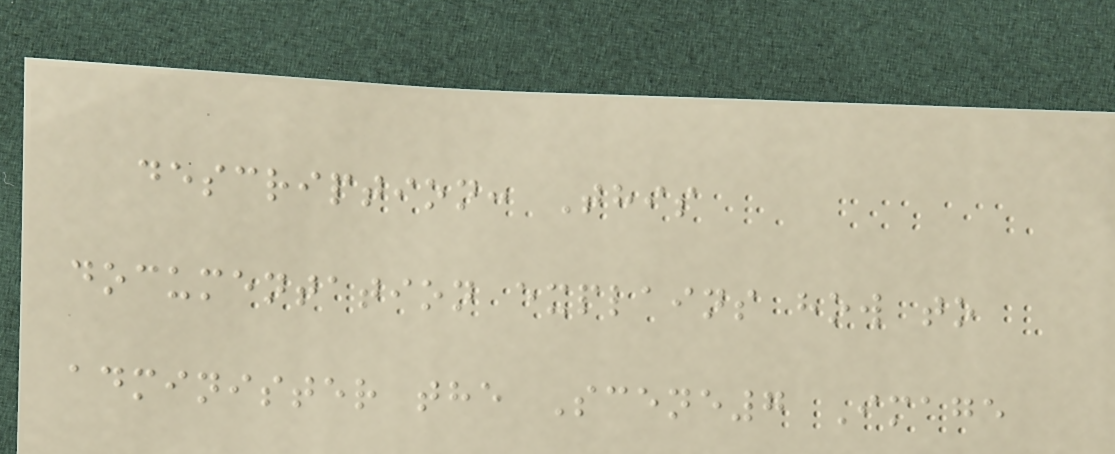description: This
documentation explains how to
administer the Scene7 Image
